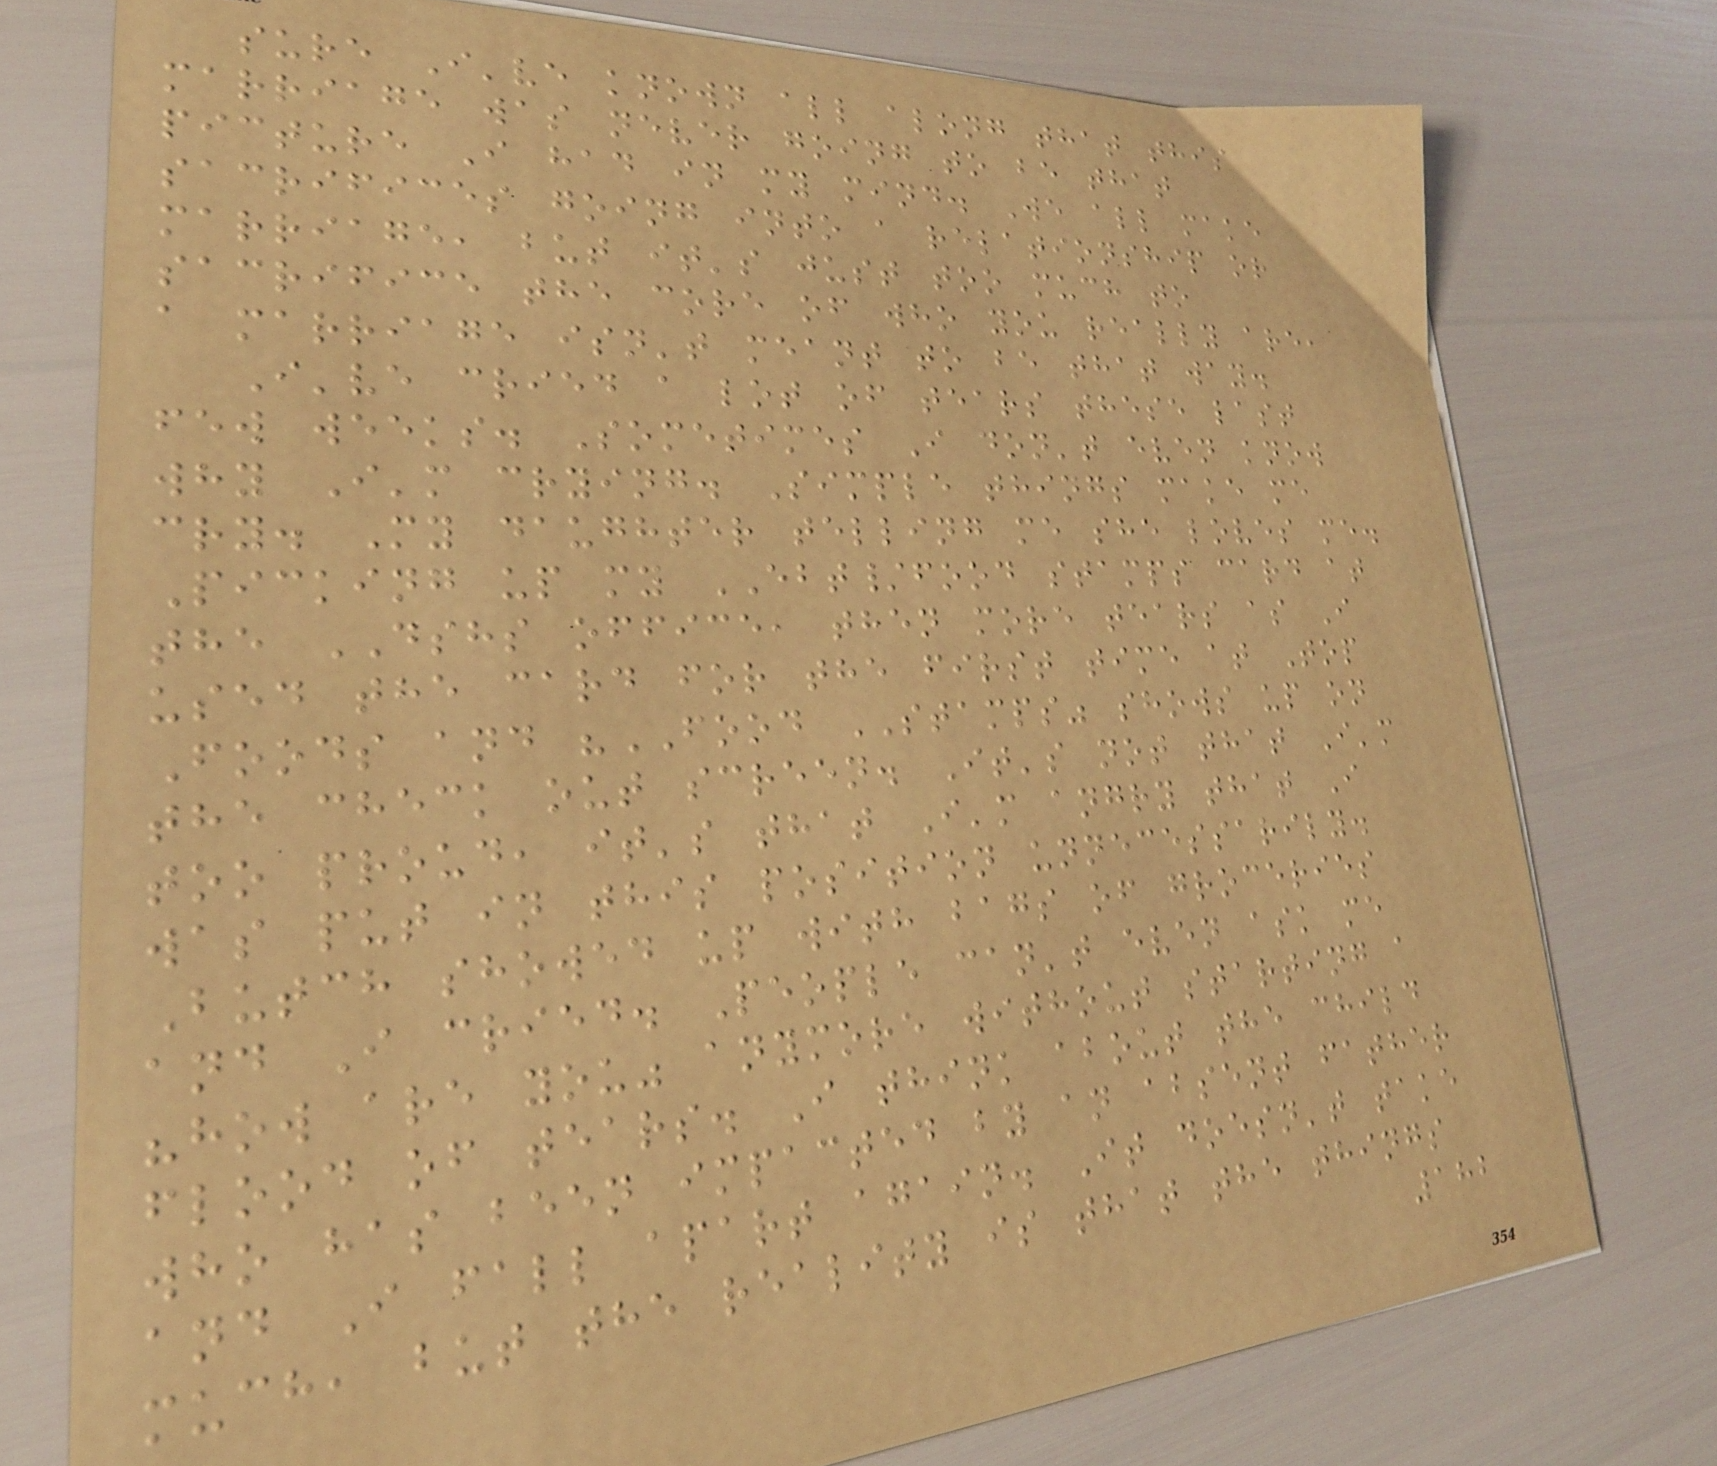sure I've known all along that this
marriage was never going to be that
picture I had in my mind. We all make
sacrifices going into a relationship or
marriage, but it's just too much to
sacrifice the core of who you really are,
a marriage isn't meant to be that way.
I've cried a lot of tears these last
few weeks. Sometimes I don't even know
why I'm crying. Simple things make me
cry. My daughter telling me she loves me.
Picking up my EBT/food stamps card at
the DSHS office, then more tears as I
used the card for the first time at Top
Foods and "FOOD STAMPS" shows up on
the check out screen. It's not that I'm
too proud, it's that I'm angry that I
was put in this position unnecessarily.
Butch showed up with bags of groceries
and I cried. People can't even ask me
"how are you" anymore without starting a
flood of tears. I think about the child
who has been impacted by an absent father
and I fall apart again. It doesn't take
much, but the reality is that the things
182
